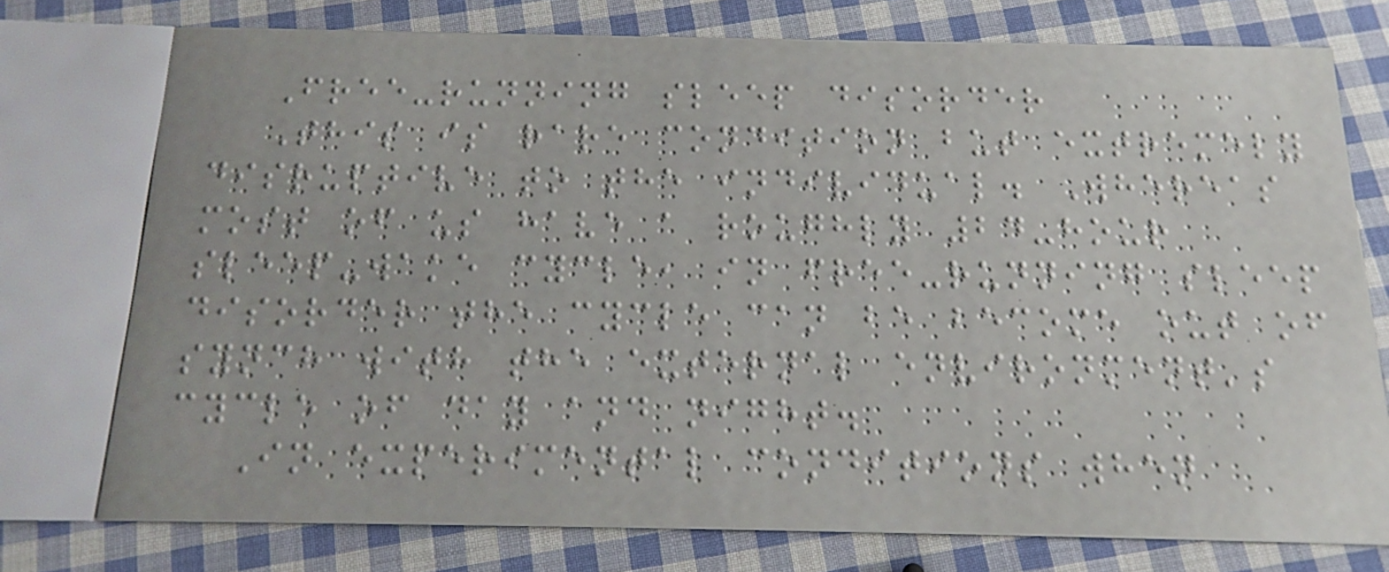Free-running sleep disorder
This is rare condition but extremely
disruptive to the individual. Whereas
most of us have a roughly 24-hour
sleep-wake cycle, in free-running sleep
disorder the cycle can be become out of
synch with the external environment's
cycle of day and night.
In experimental conditions when
